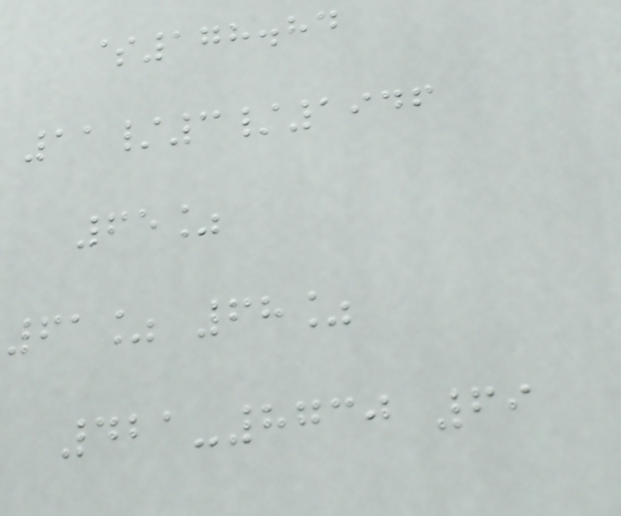$178.84
11/3/1946
65%
61% 68%
421-8730 69
